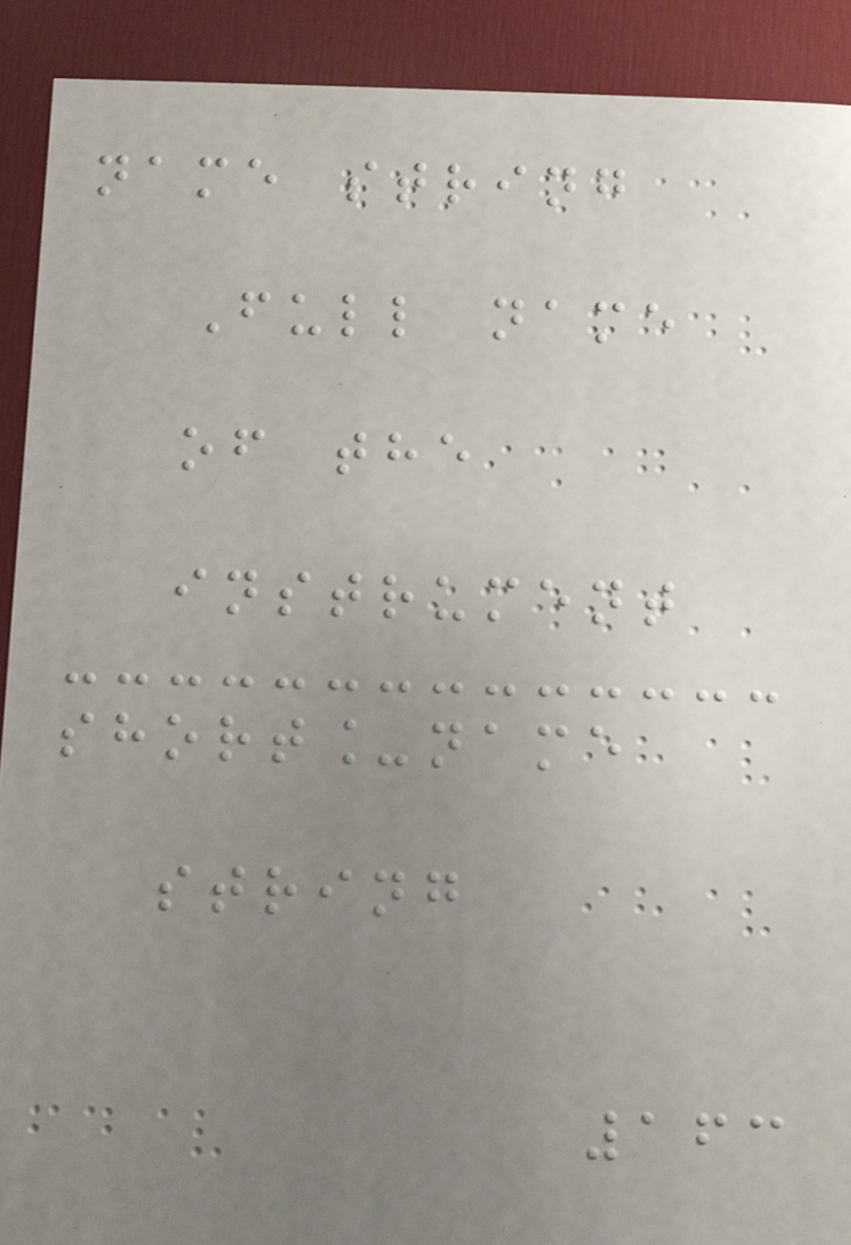name string
Full name
of the
instrument
short_name
string
163
